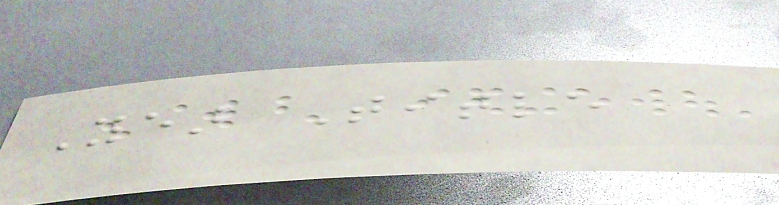Year Title
